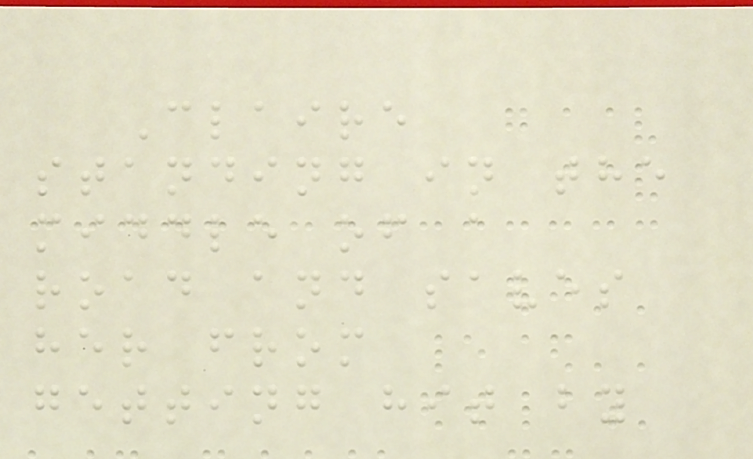Claire
standing in the
middle of a
road and saves
her from
getting hit by
